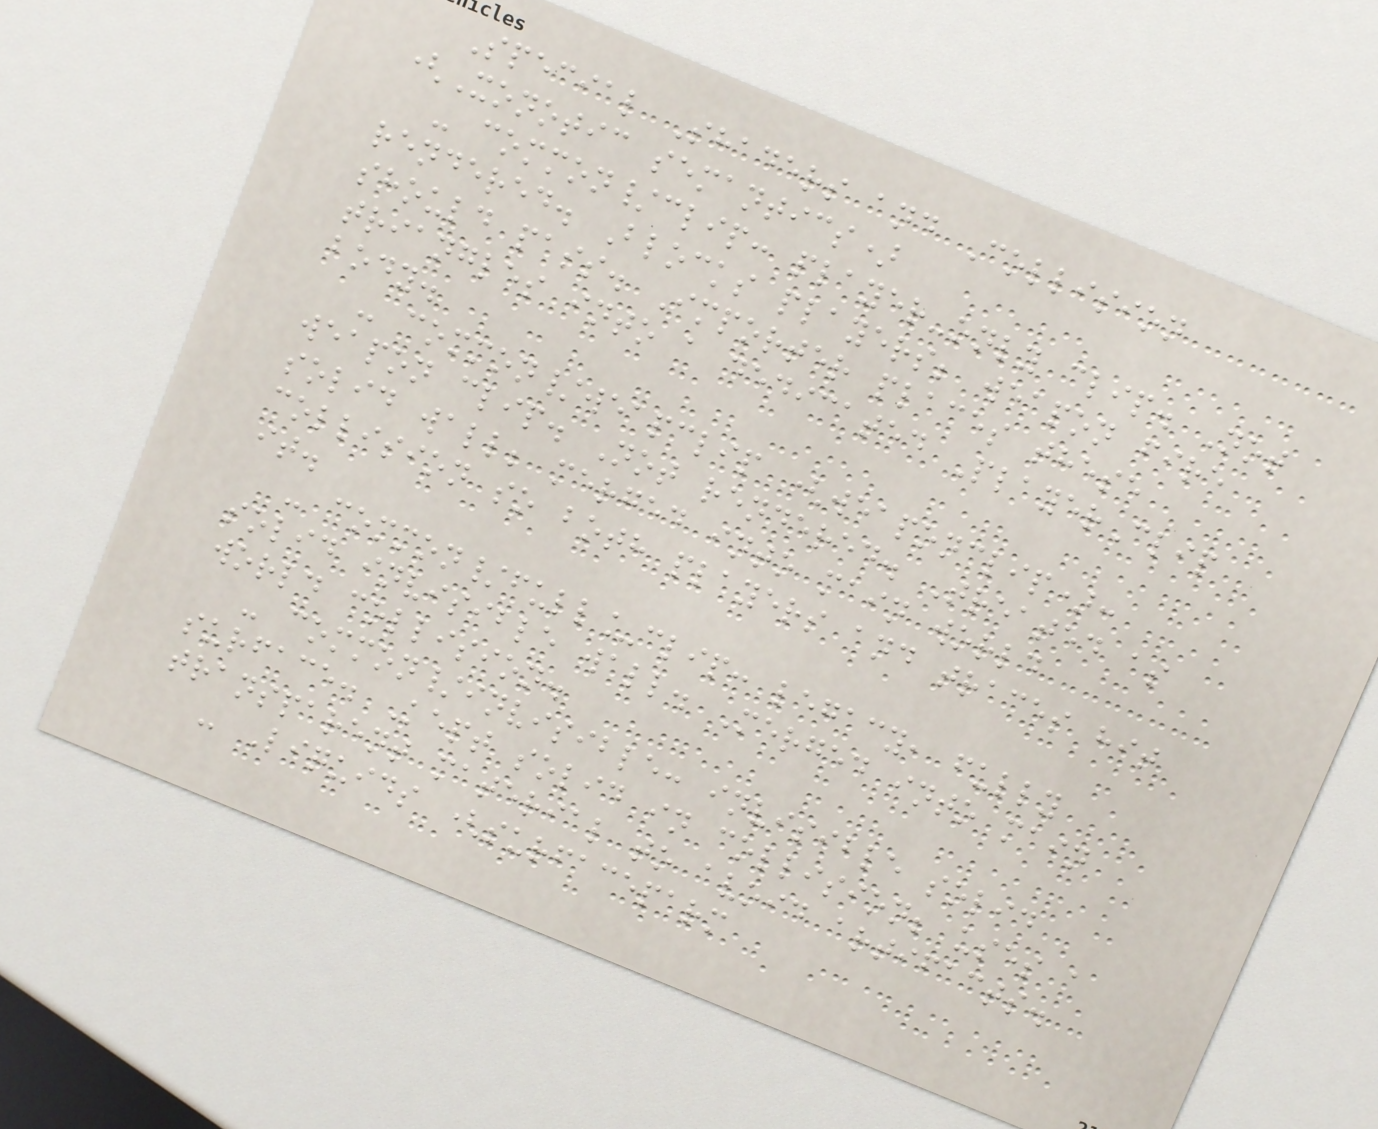Special Shaders and Collision
(Xonotic semantics)
- common/clip: player-only clip. Not
rendered. Blocks players; weapon fire
should pass. Importer places these
triangles into a dedicated PlayerClip
body.
- common/weapclip (weaponclip):
weapon clip. Not rendered. Treated as
solid wall; merged into main world
collision so both players and traces hit
it.
- common/full_clip: legacy, fully
solid invisible wall. Merged into main
world collision.
- common/invisible: invisible solid
surface. Kept solid in collision; uses a
transparent material to avoid artifacts.
- Liquids (surfaceparm
